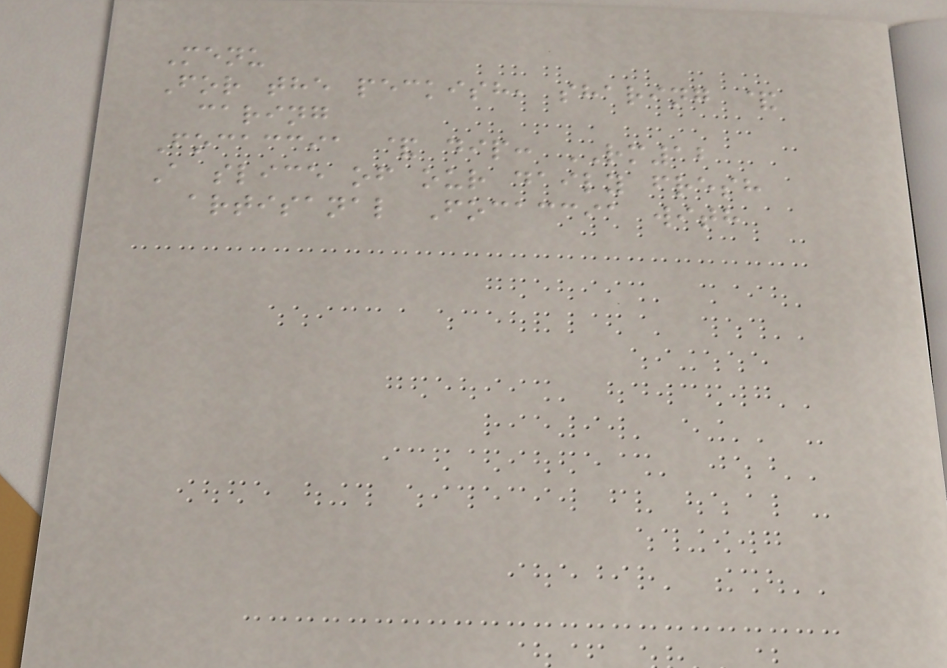Menu
For the peckish, sharing &
caring
Focaccia & dip: RM12
A slice of our daily fresh
artisanal Focaccia with
